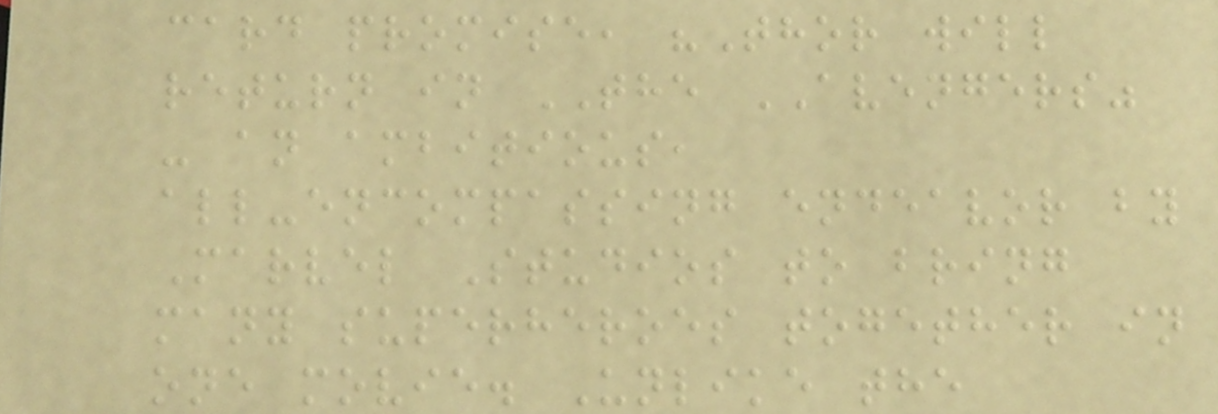card promise, "Thor will
return in THE AVENGERS"
- an ambitious,
all-encompassing endeavor by
Marvel Studios to bring
many superheroes together in
one movie. Unlike the
